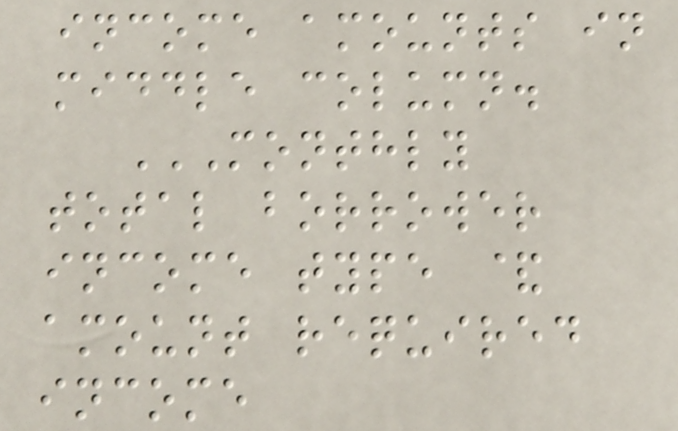income amounts in
middle column.
MONTHLY
TOTAL BORROWER
INCOME TYPE &
AMOUNT REQUIRED
INCOME
